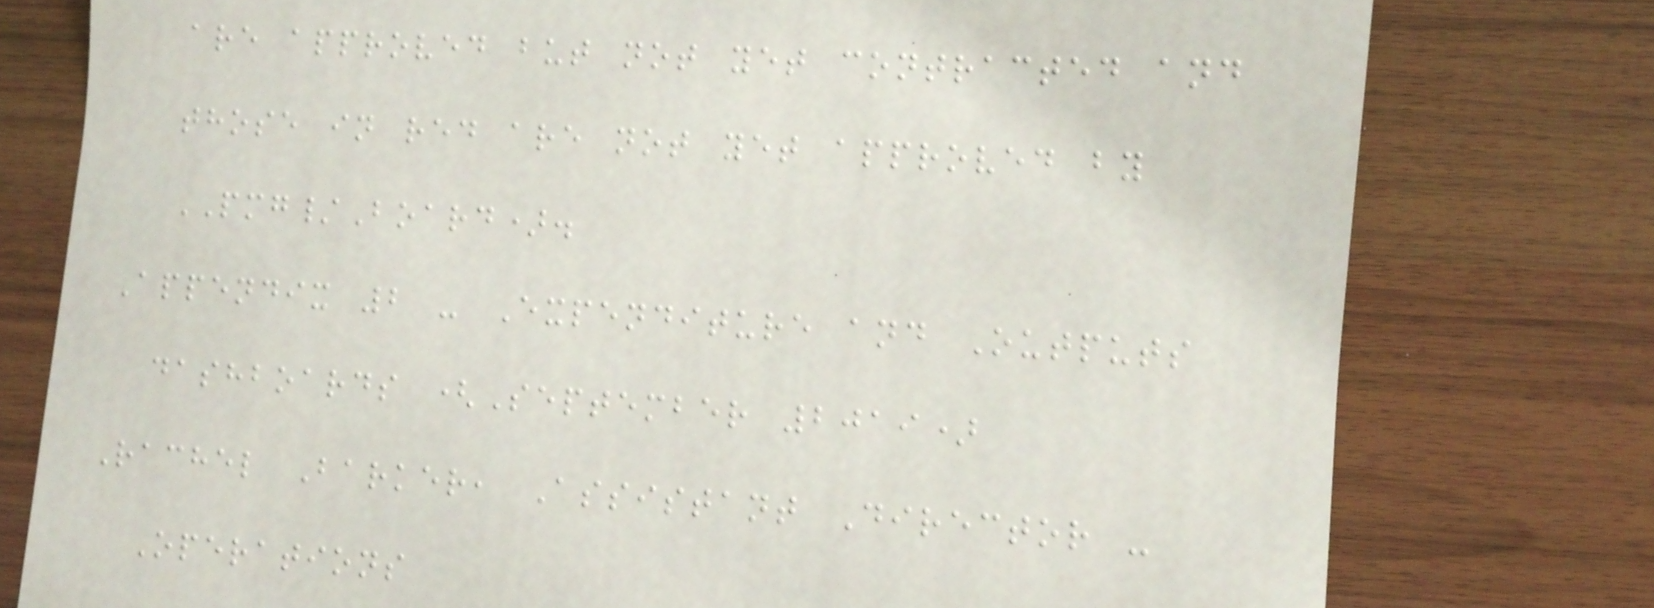are approved but not yet contracted and
those in red are not yet approved by
PMG/Board).
Appendix 2 - Expenditure and Outputs
dashboards (September 2019)
Rachel Barker, Assistant Director -
Operations
